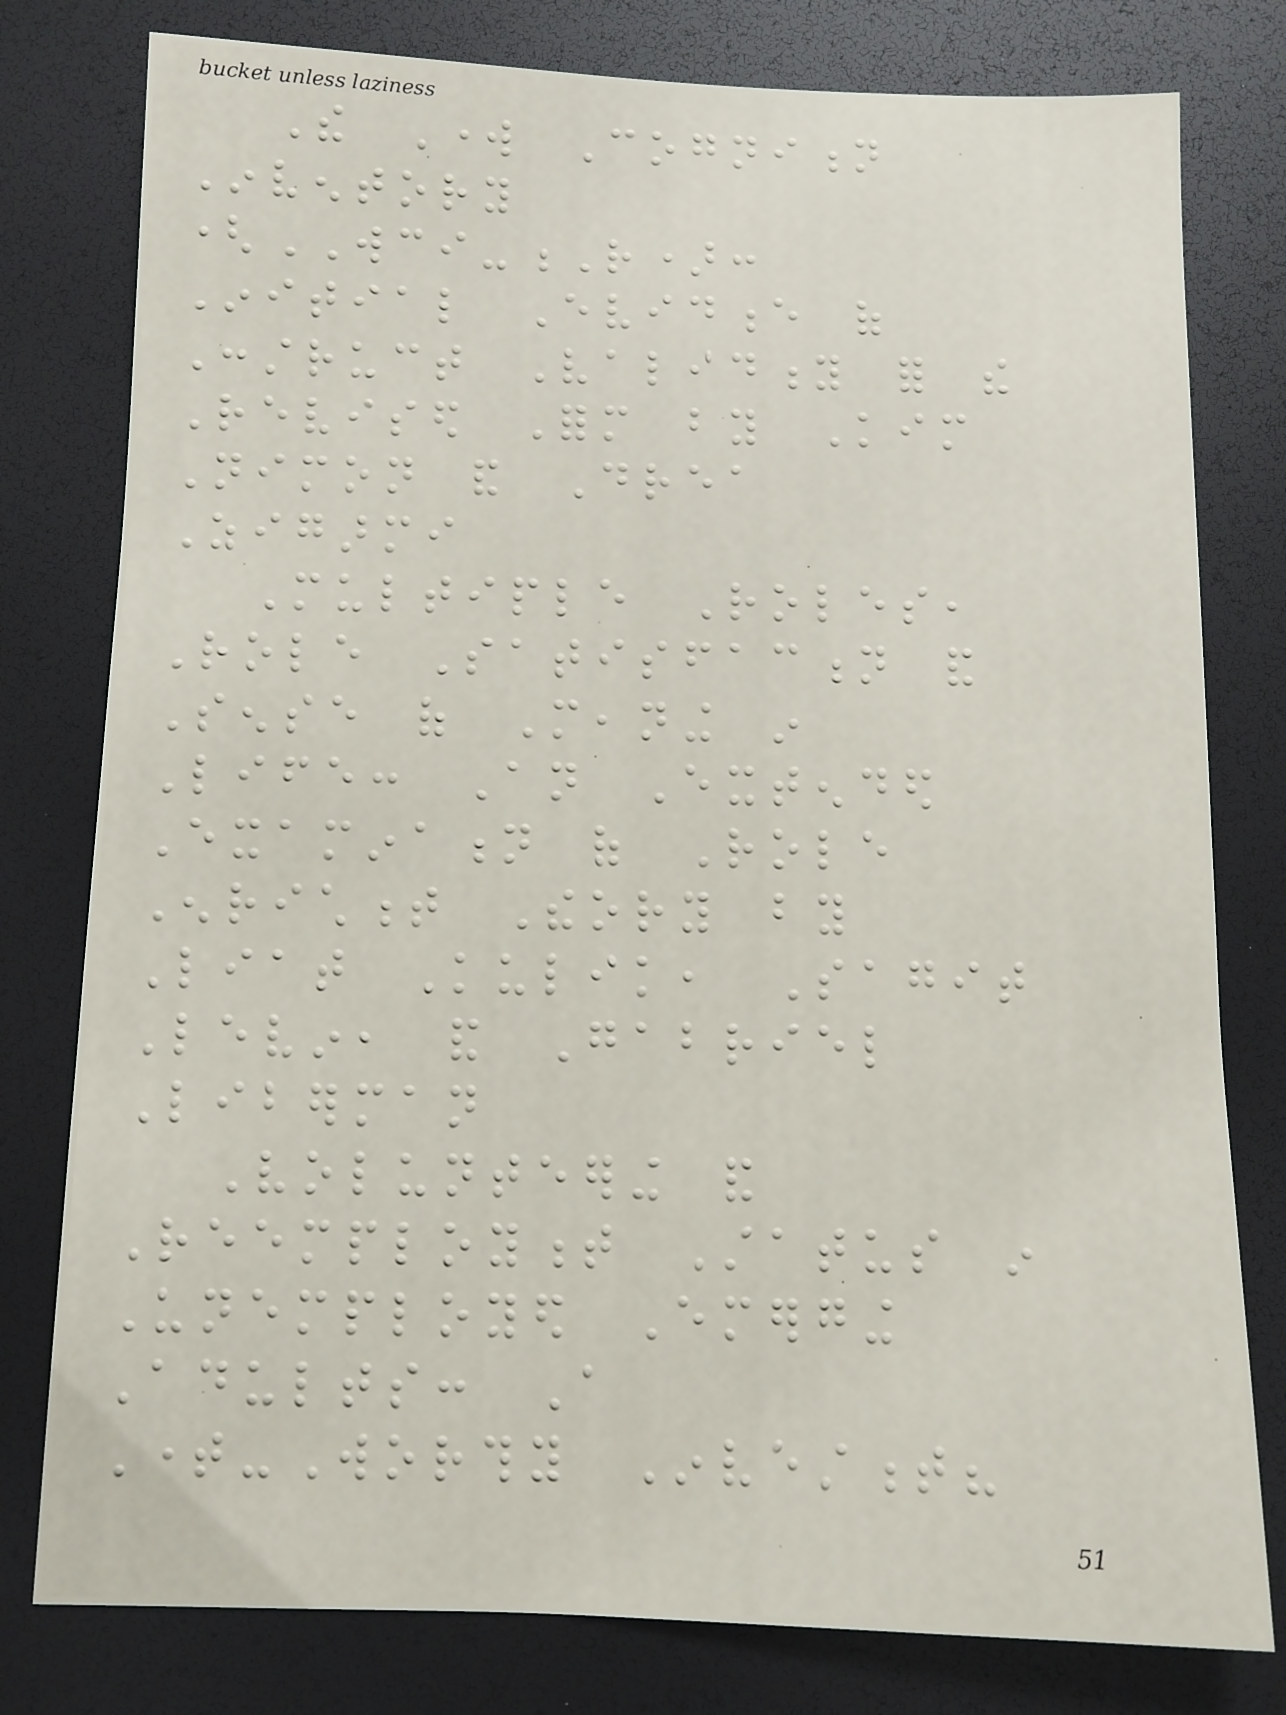The Work Cognition
Inventory
(WCI-R):
Initial Evidence of
Construct Validity for the
Revised Form by Kim
Nimon and Drea
Zigarmi
Multiple Roles,
Role Satisfaction and
Sense of Meaning in
Life: An Extended
Examination of Role
Enrichment Theory by
Liat Kulik, Sagit
Levin, and Gabriel
Liberman
Volunteering and
Reemployment Status in
Unemployed Emerging
Adults: A
Time-Worthy Investment?
